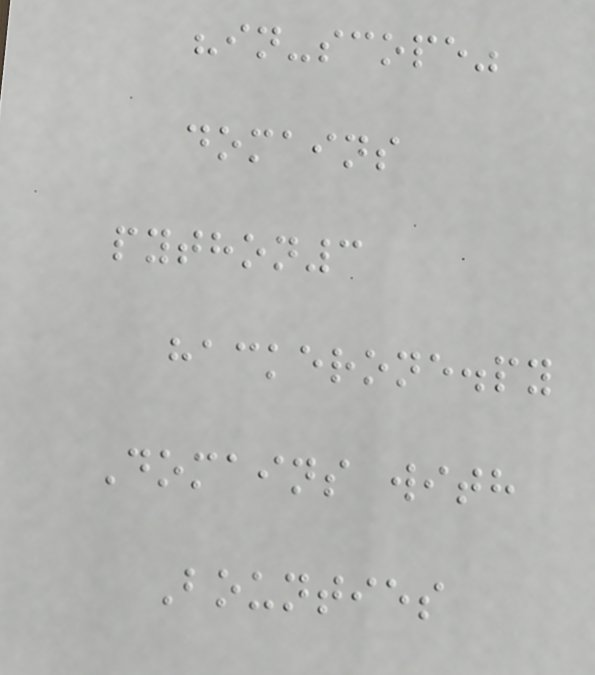"in-scope"
domains
python3
hackerone.py
Domains with
Bounties
